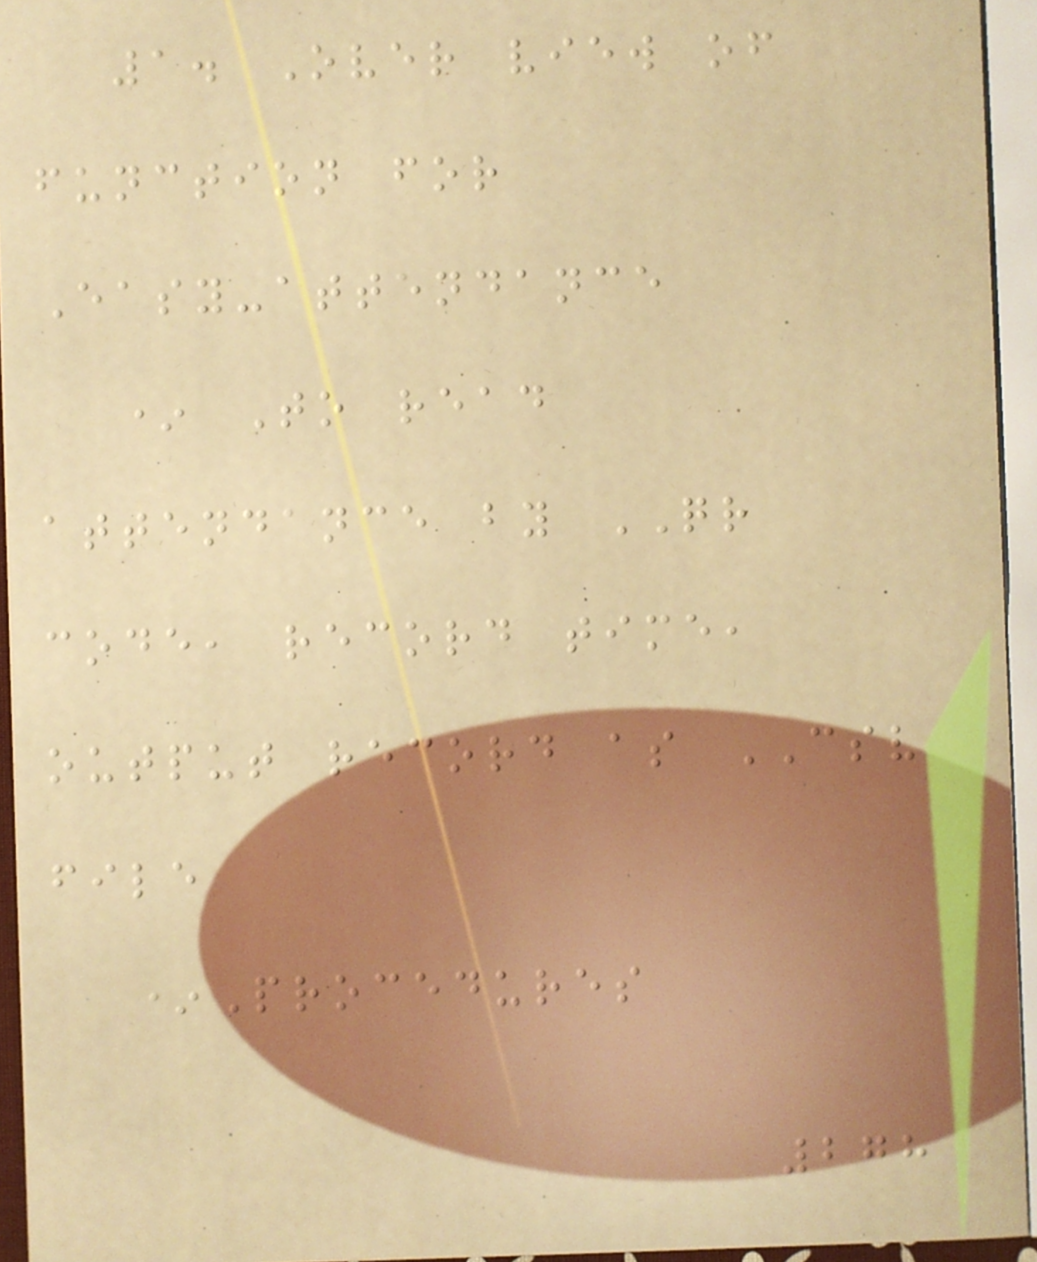1. Over view of
function for
Easy-attendance
* To read
attendance by QR
code, record time,
output record as CSV
file
*Procedures
278
